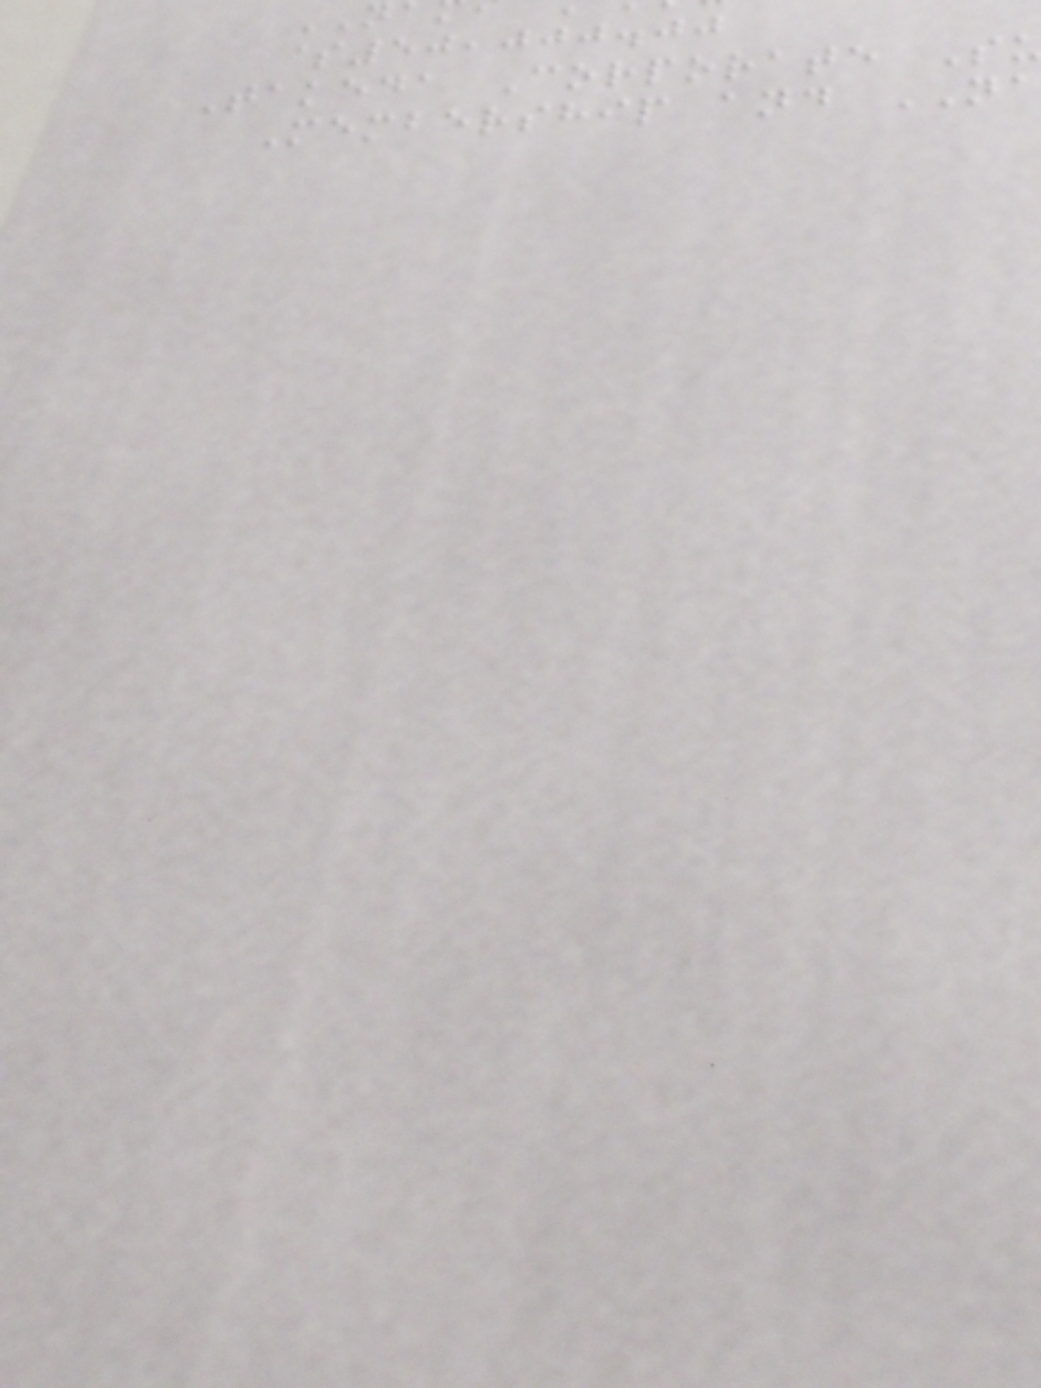$50,000.00
Takeda Corporate S
Membership and NA
